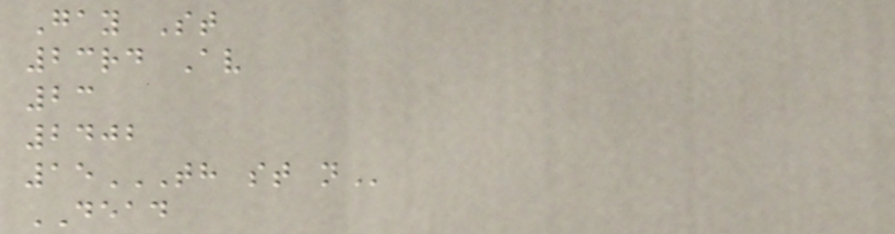Gay St
23rd Av
23
2402
15TH ST N
DEAD
